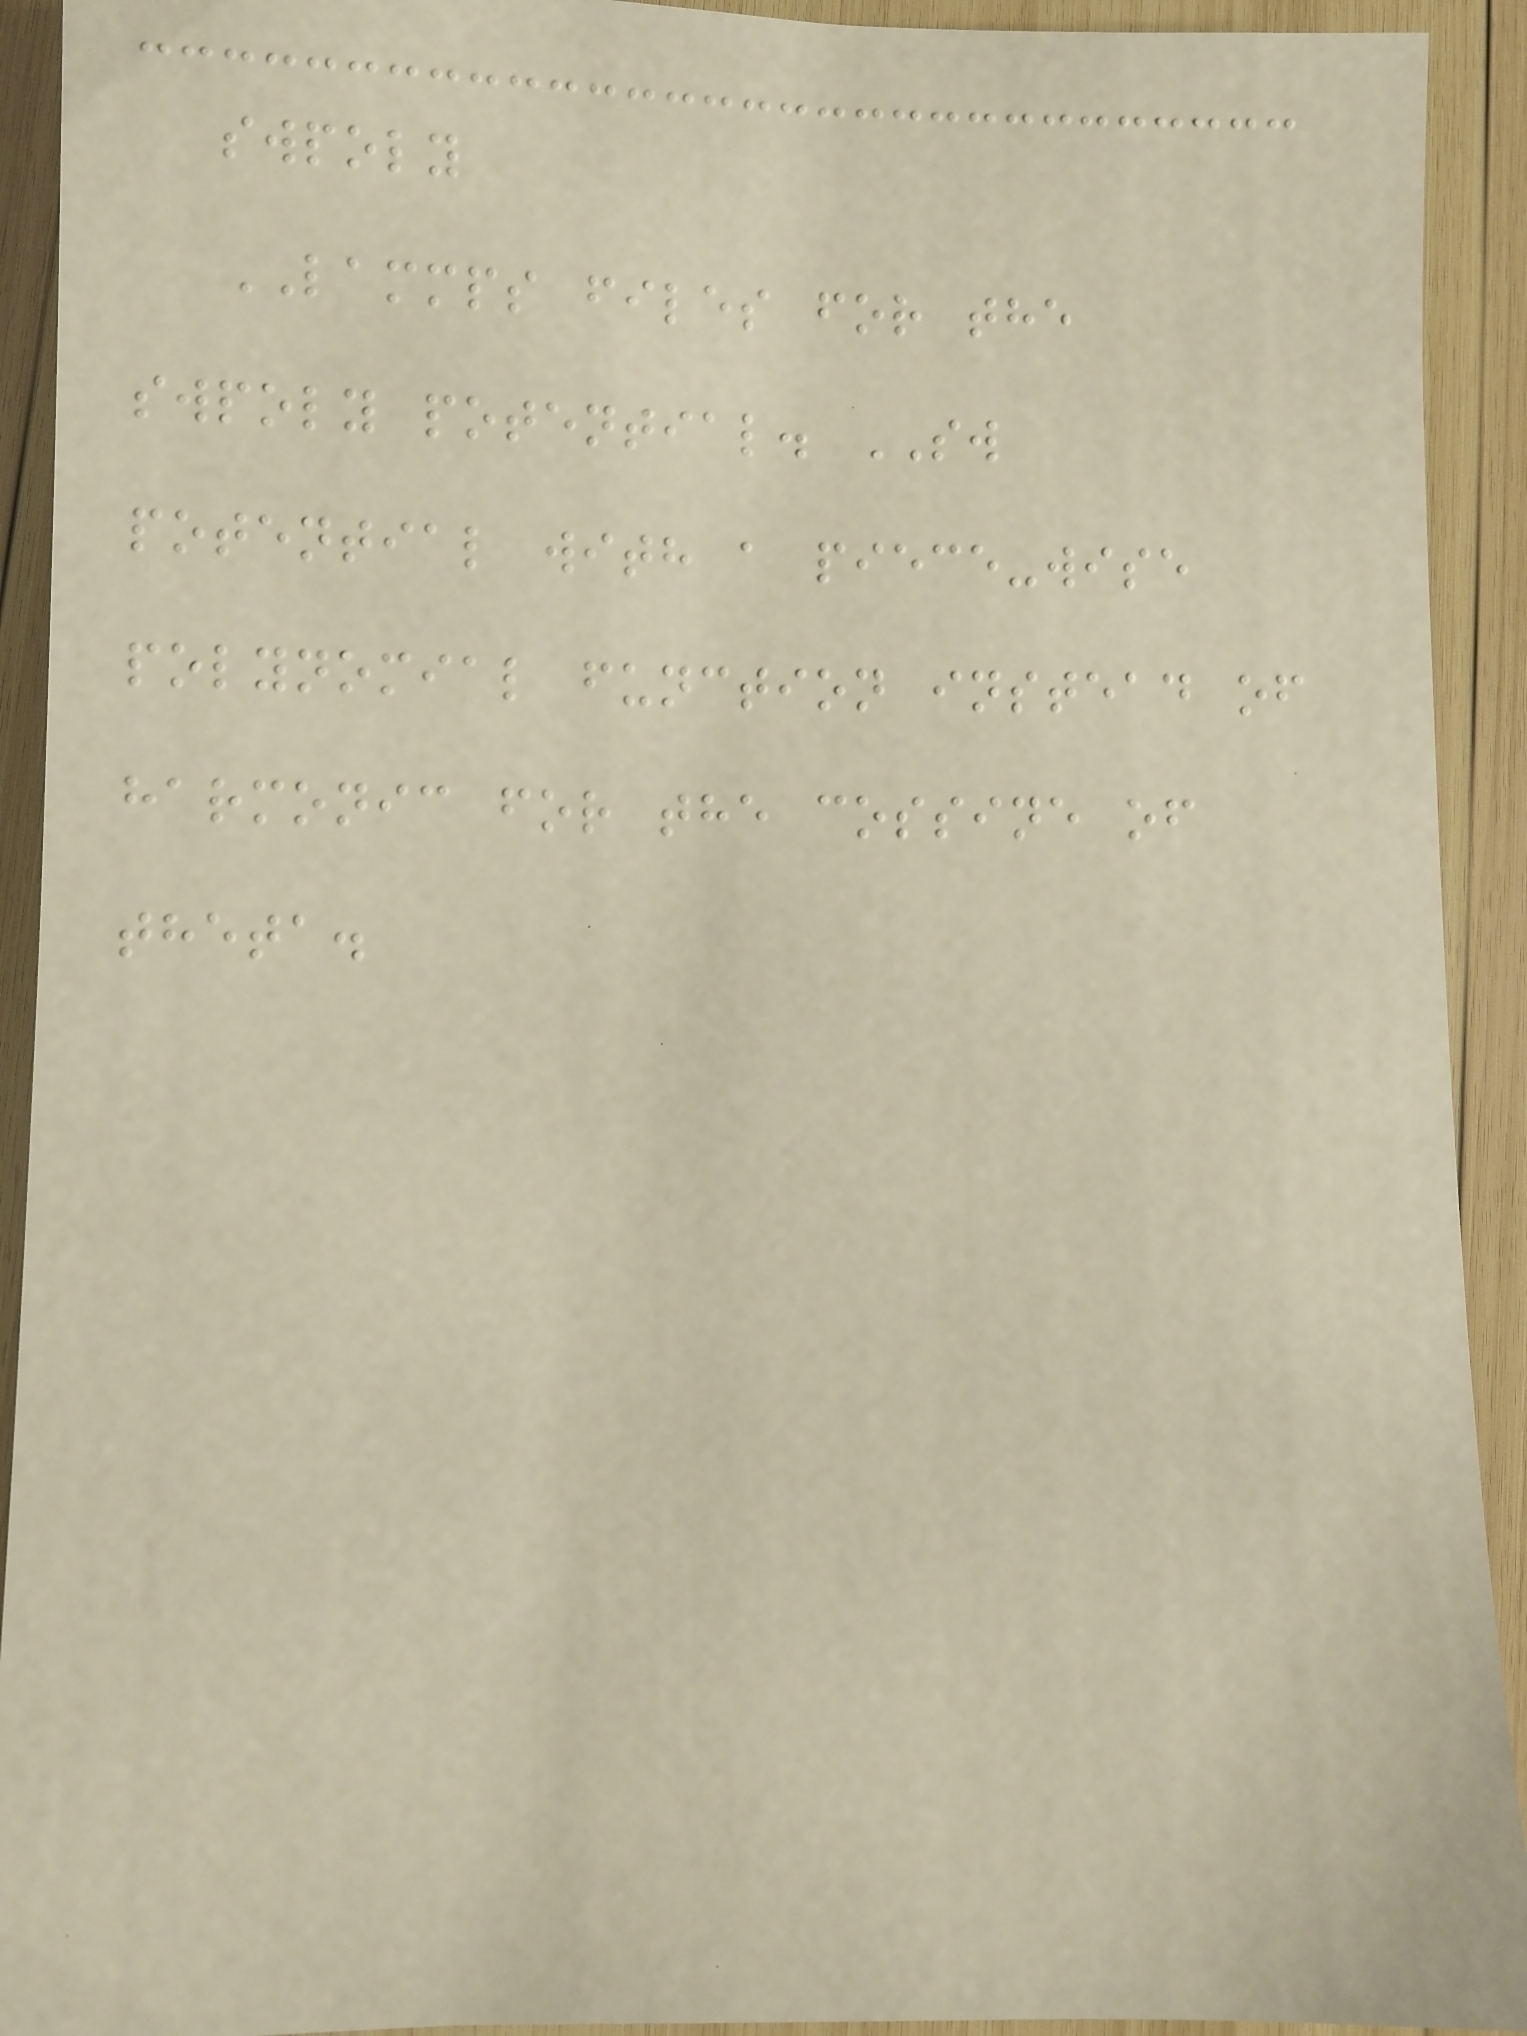swpoly
LAMMPS files for the
swpoly potential. SW
potential with a piece-wise
polynomial function instead of
harmonic for the cossine of
theta.
